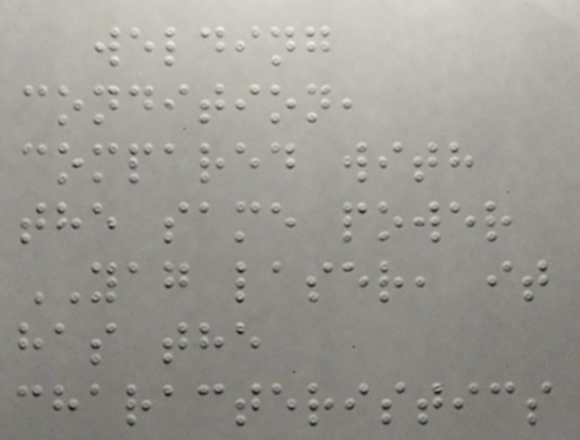welding
condition,
compared with
the same power
YAG laser, it
has the
characteristics
